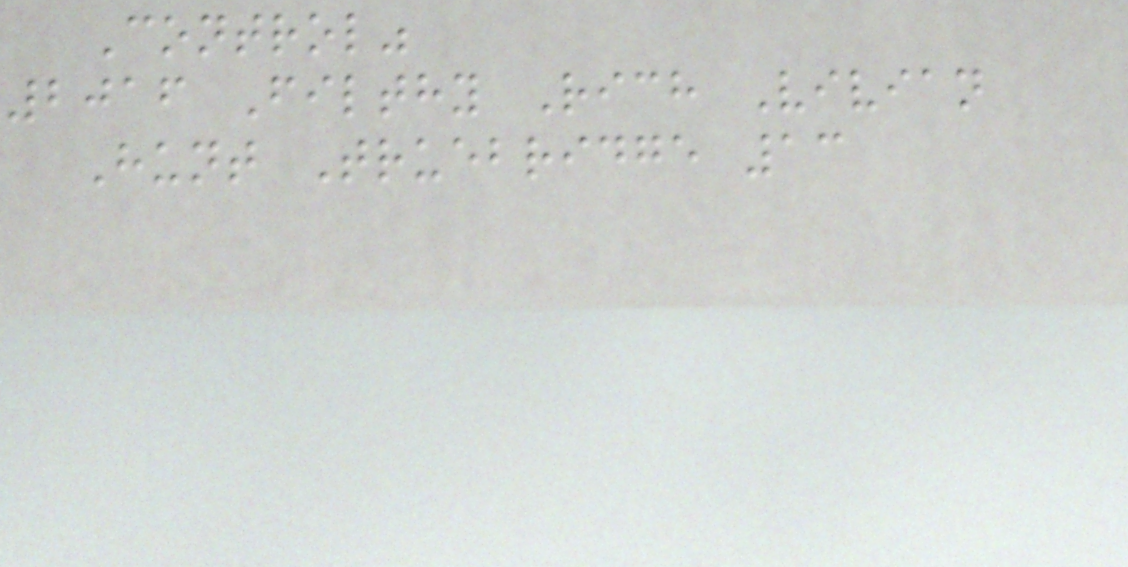Control"
2016 Filthy Rich Vivian
Hunt Truebridge 13
